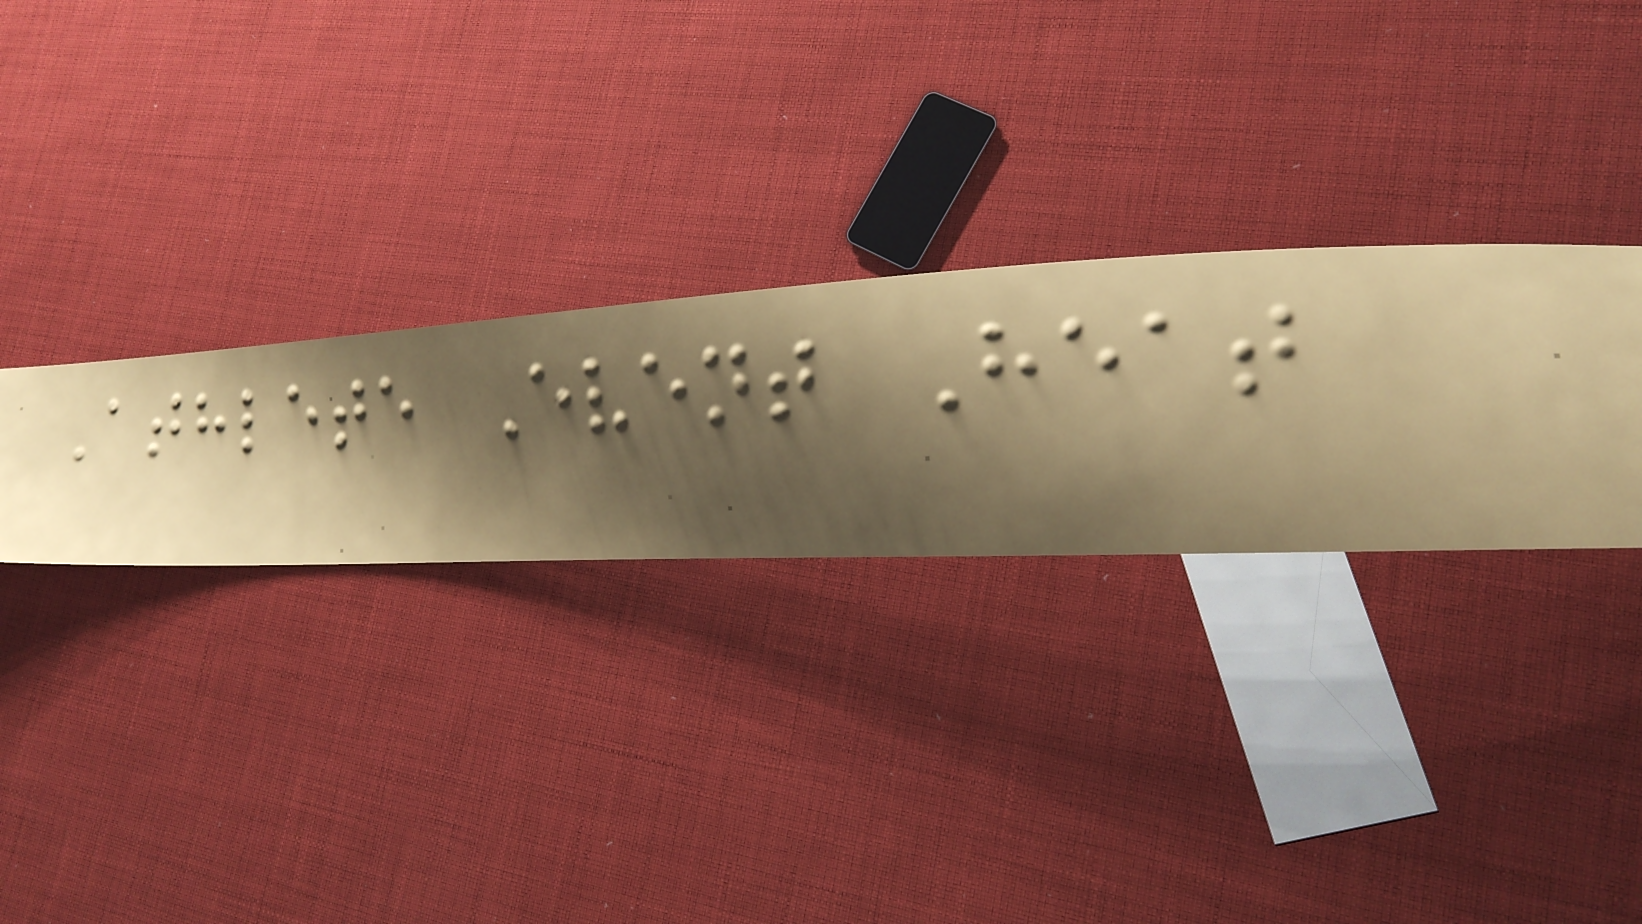Athlete Event Heat
